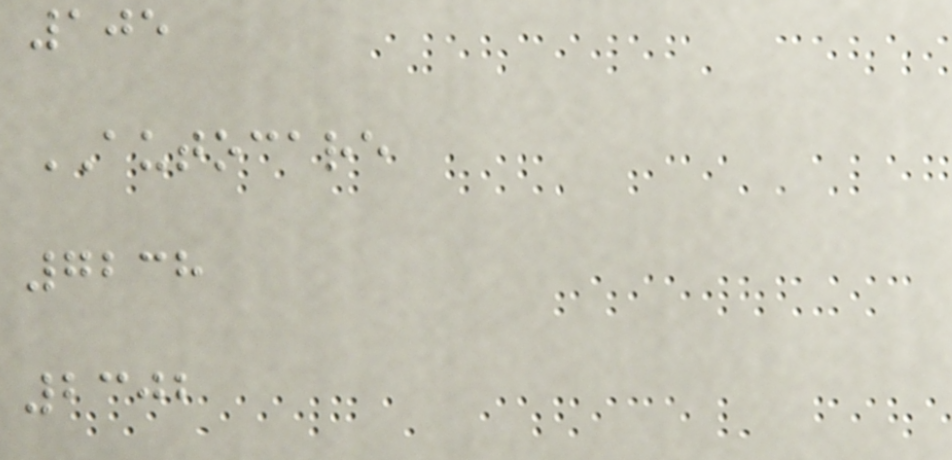105
AUTOCARE
7238
2302
